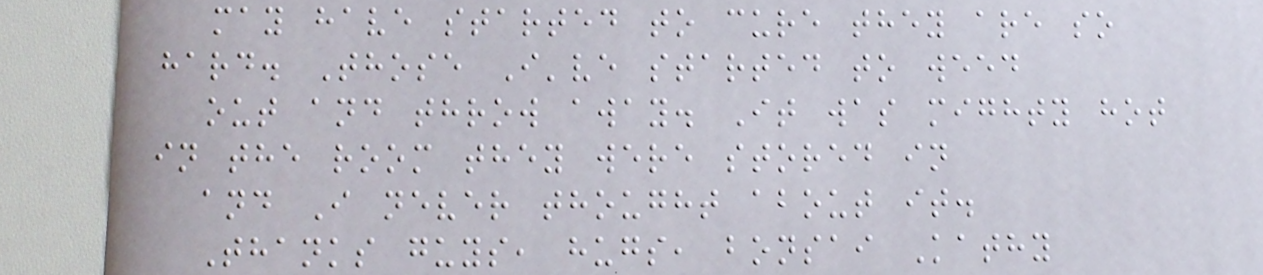may have started to cure they are so
hard. Those I've started to weed
out and throw away. It was mighty hot
in the room they were stored in
and I never thought about it.
Thanks guys, hugs, bonsai Kathy
